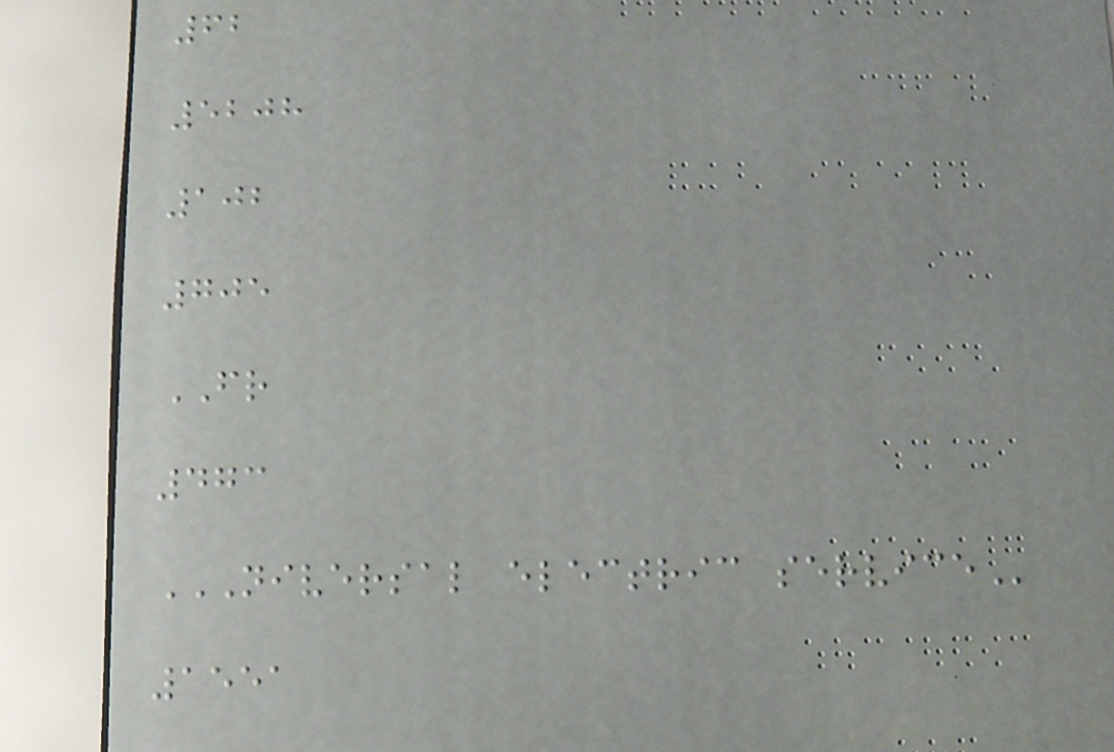62
5208
102
705
FR
473
NIVERSAL ELECTRIC SERVICE
1551
